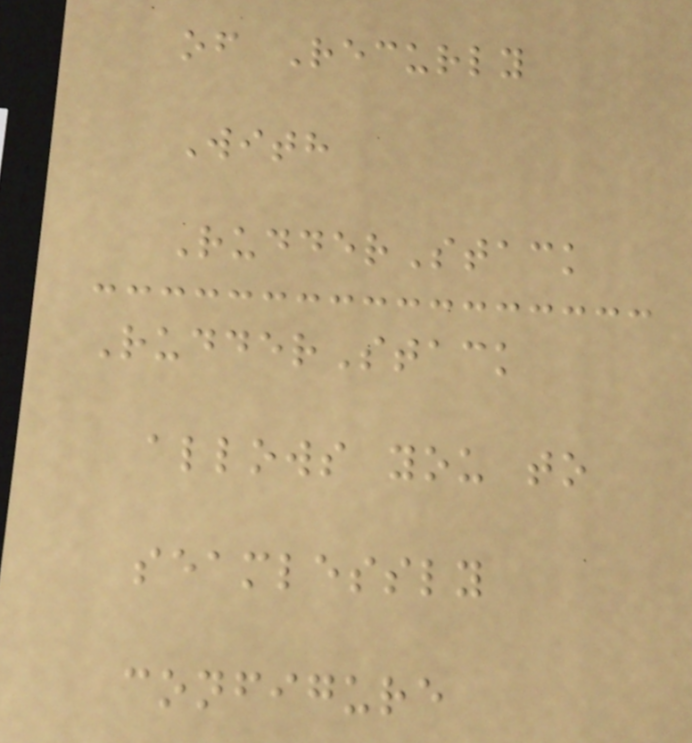of Recurly
With
RudderStack
RudderStack
allows you to
seamlessly
configure
